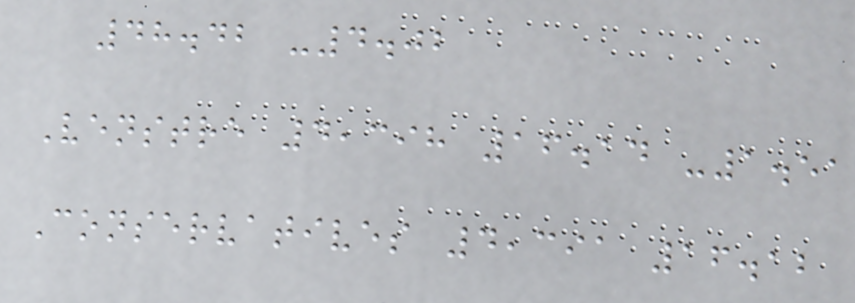48.42 -4.02
Venstre 4,398 16.14 -1.51
Conservatives 4,391 16.12
